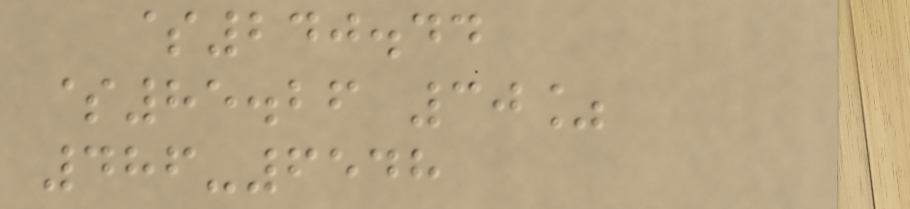$240.44
$85.26 30%
486-6548
